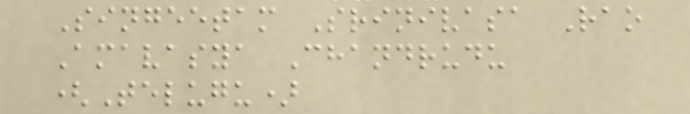Singeetam Srinivasa Rao
Amavasya Chandrudu
(Telugu)
